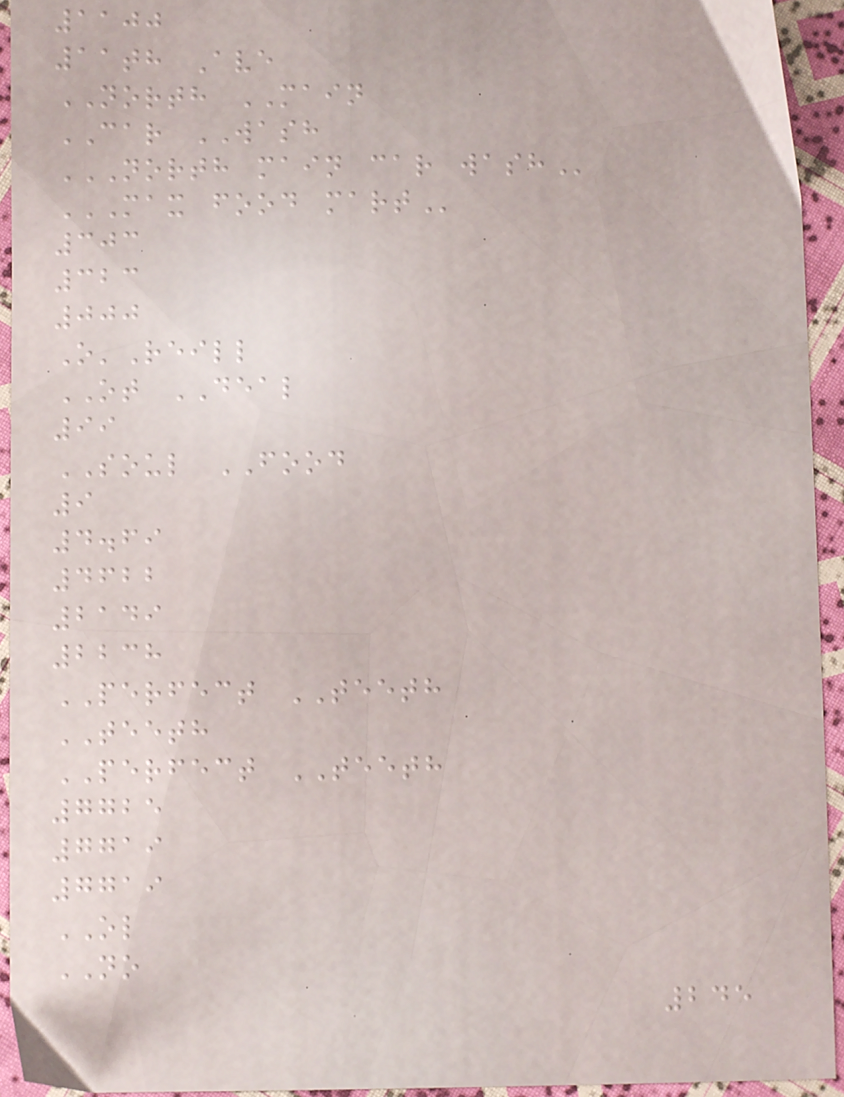1100
11th Ave
NORTH MAIN
CAR WASH
NORTH MAIN CAR WASH
MAX FOOD MART
303
323
000
O'Reill
OT DEAL
99
SOUL FOOD
9
4.69
4622
2149
2238
PERFECT TEETH
TEETH
PERFECT TEETH
7725
7719
7719
OL
NO
245
